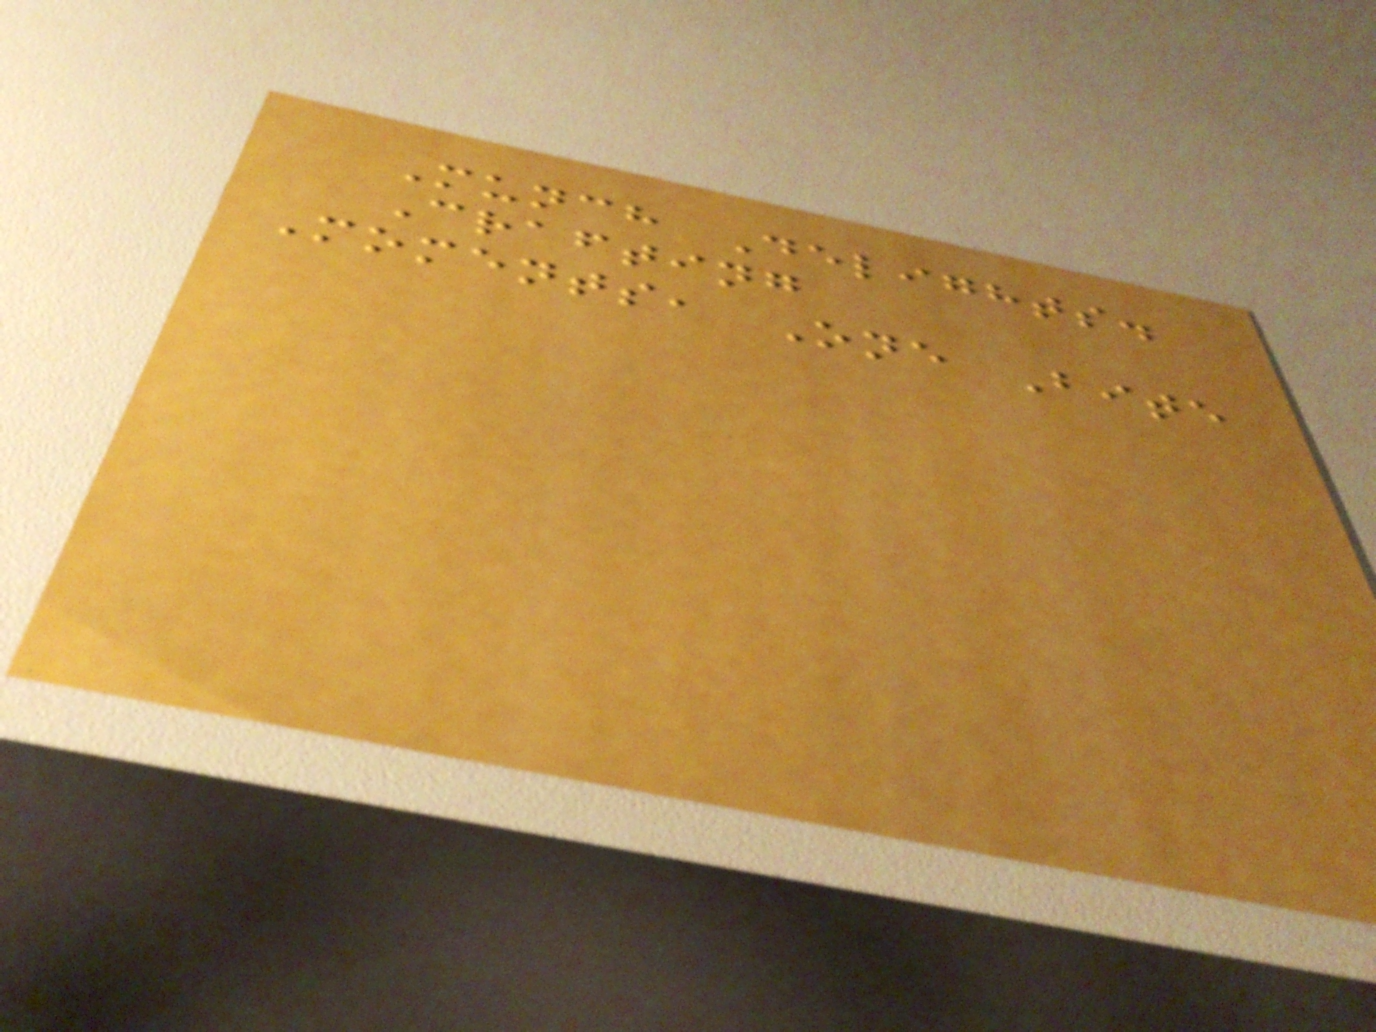Munch Delights.
Crafting
Moments, One Bite
